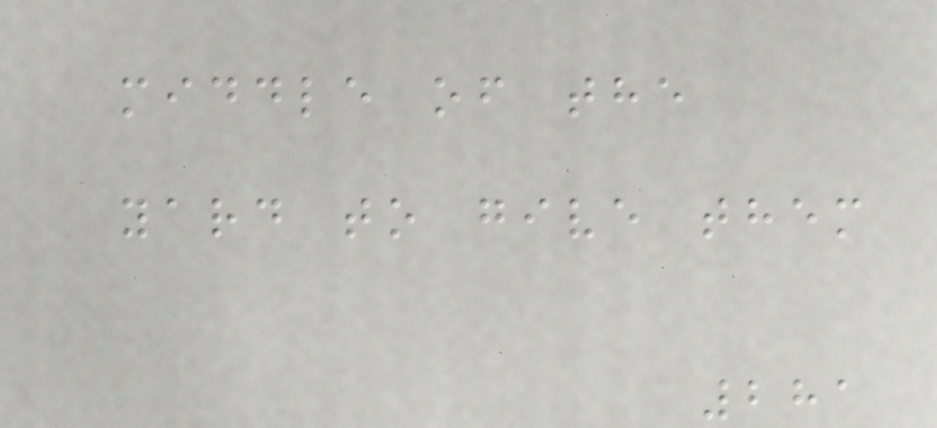middle of the
yard to give them
281
